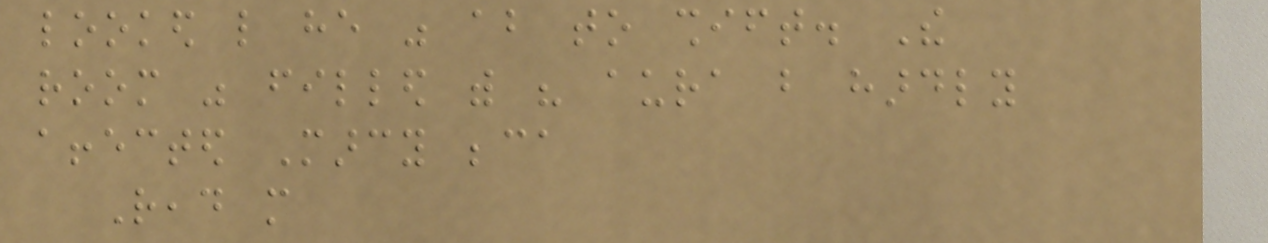looked like he was about to shift. The
room was filled with his aura but hardly
affected Marcy beca
Read more
